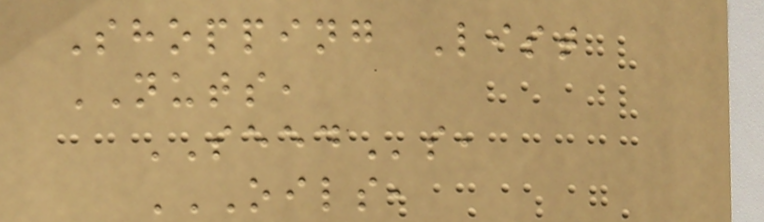Shopping List
NUTS,
SEEDs,
OILS,
